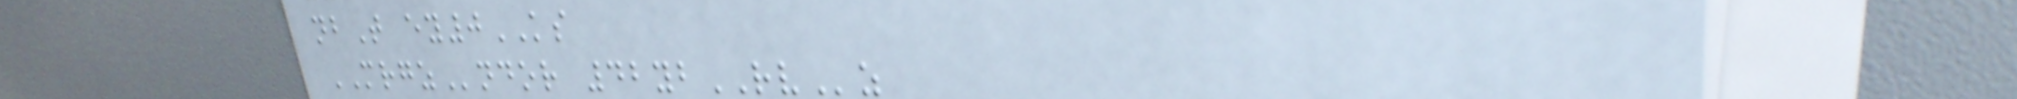nbT ey0KS
MRGZndor 42ybRVz
